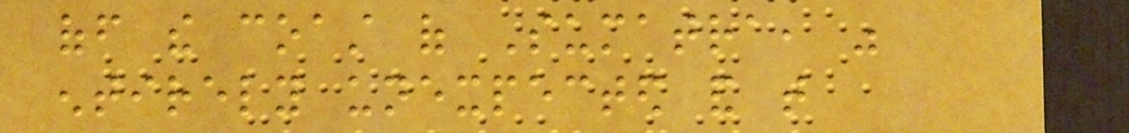off the coast of Sumatra, was
entirely unexpected and that
